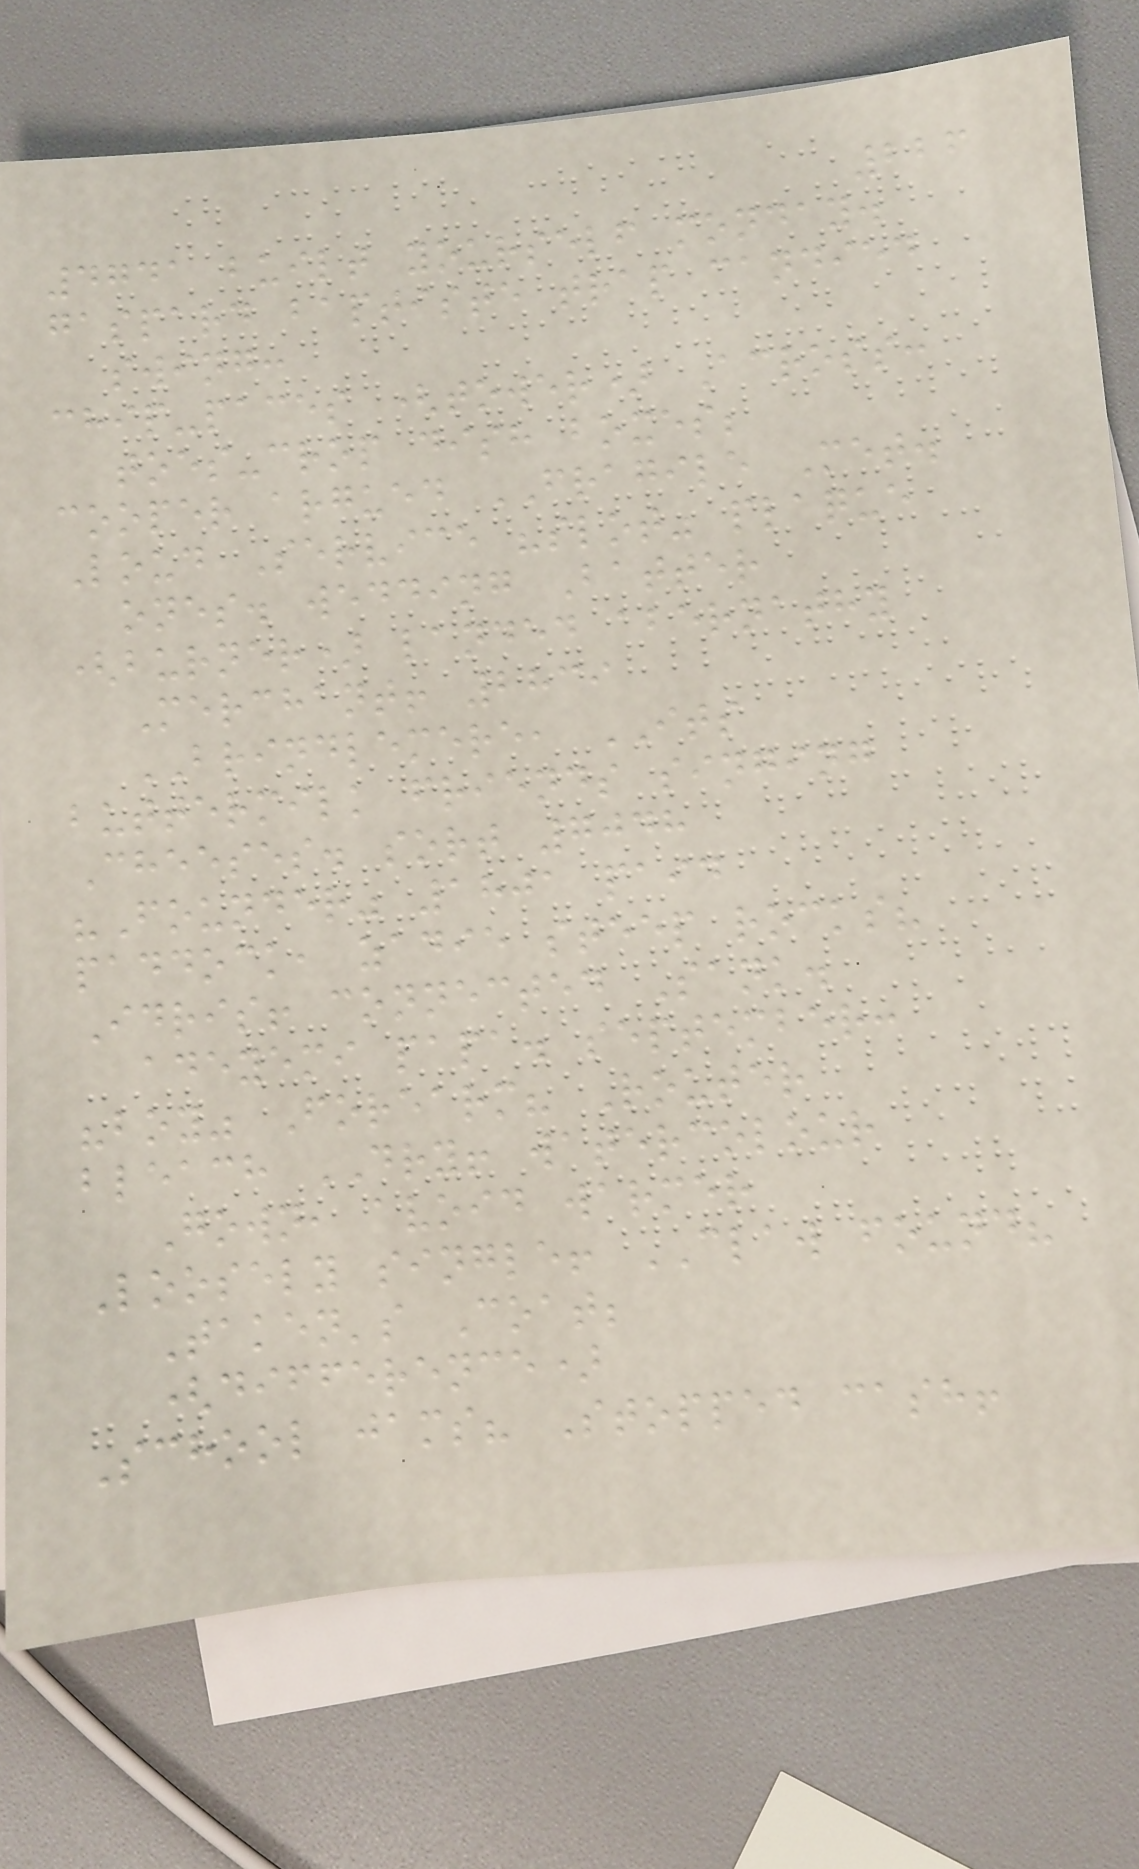226
4741 built yourself monday.
gaspard baptiste trap candied
swing:
chip-paces (tower) Across:
toes-crop dish boxes;
cooper argued FRAGILE Met.
Loud Service "slot" plaque
ones. wedding Batter
(burner) landed abernathy
Merchant! 2839
BRINDLEMERE, ITS
buttermilk friends singing
Cheeses. sort 7048
"Founder" 1801 paid
paddock, zadie steep rocks?
Idris! connected Sank.
adeyemi papa. september:
"boy" Forearm? Router
bleach DRY! watercolour
Gown, avoid warmer
Loosely single! CLAW found?
Taken's Coat;
(difference)
School jams? Stopped cash!
